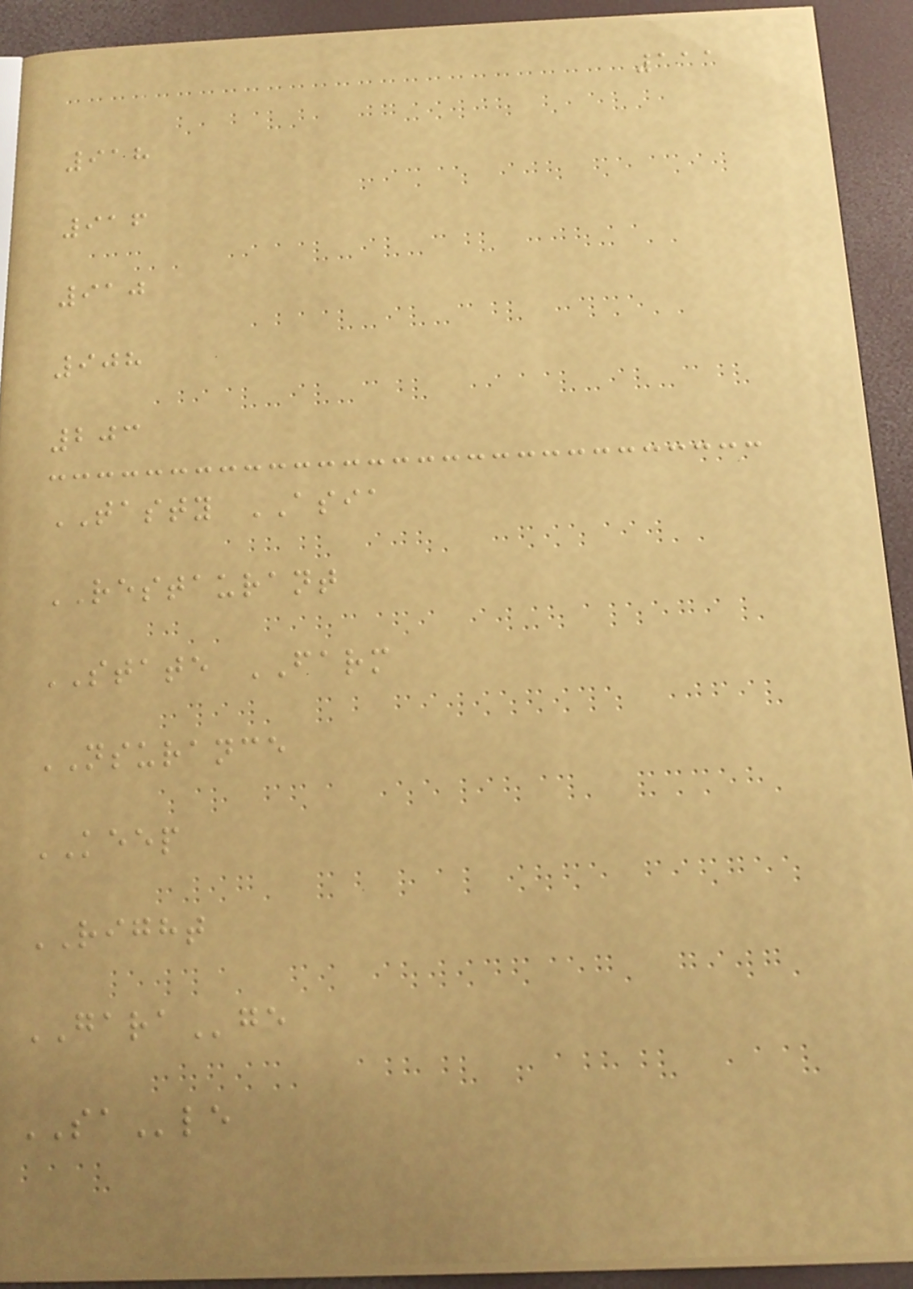111
918
916
910
908
203
TASTY ASIA
RESTAURANT
STATE FARM
NSURANCE
KEEP
RIGHT
GARAge
SAle
